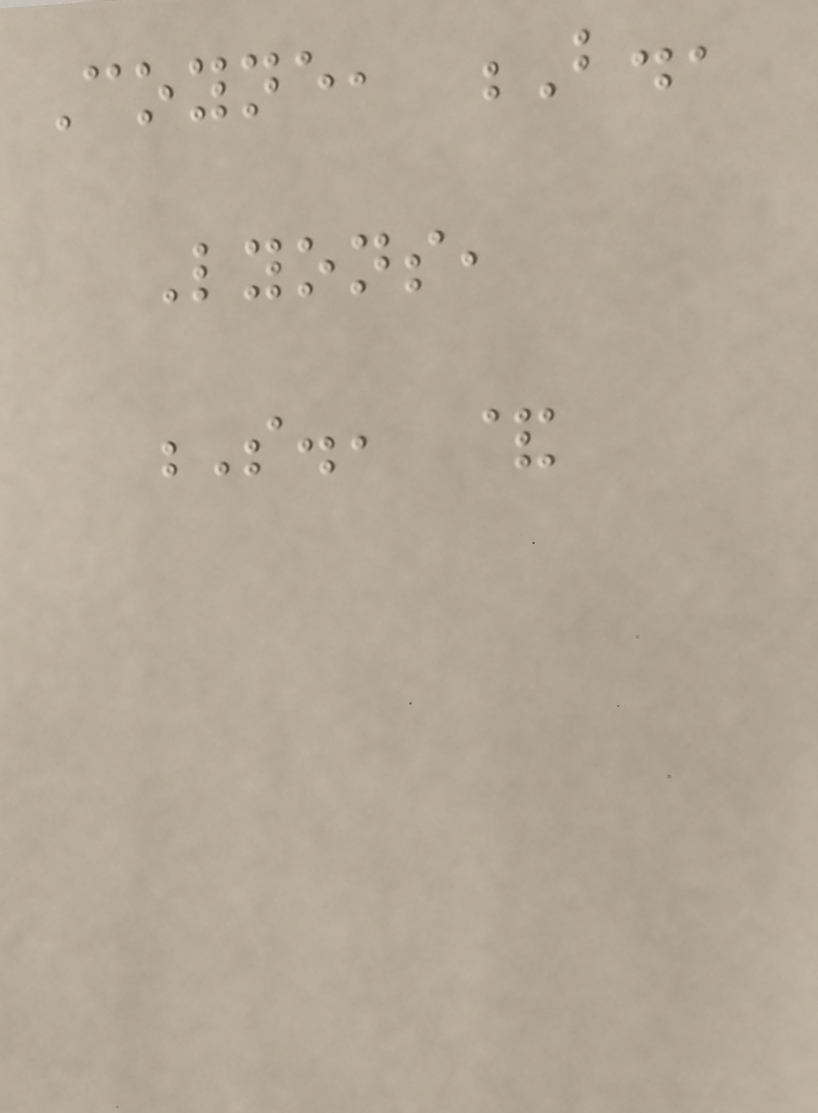Coyne, B.,
Lyons,
S., &
